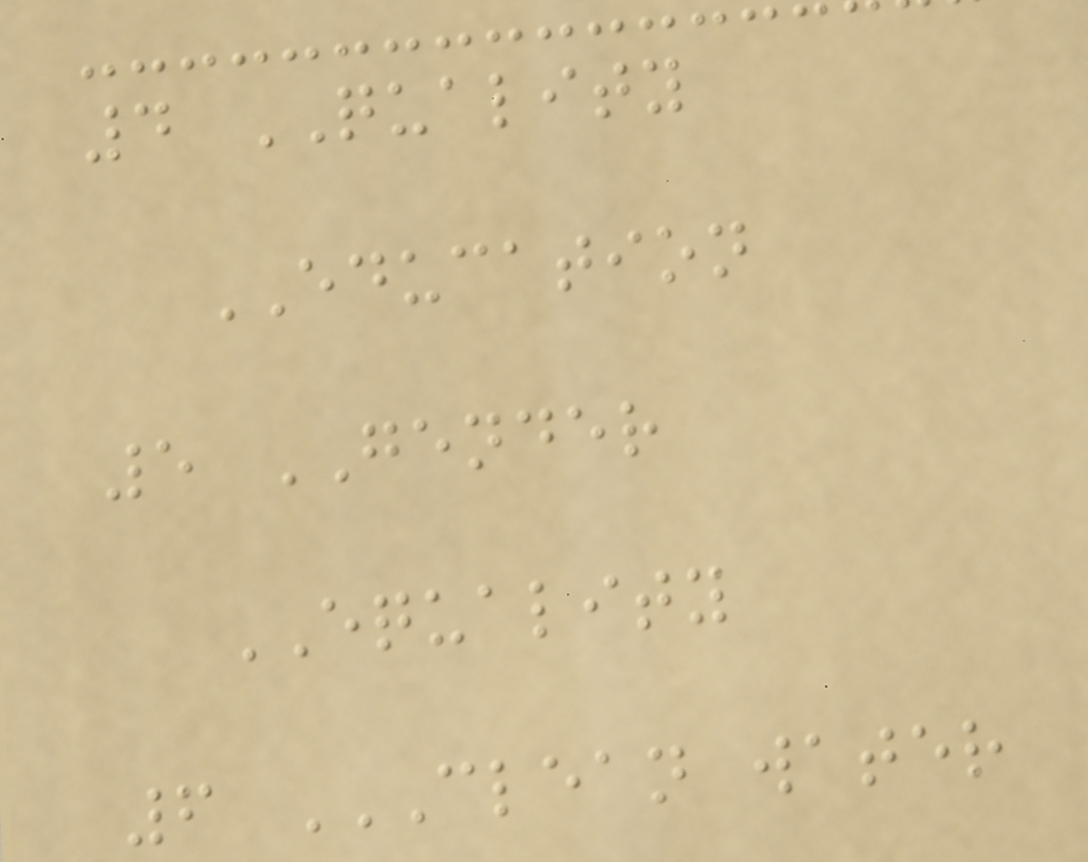4 QUALITY
EDUCATION
5 GENDER
EQUALITY
6 CLEAN WATER
